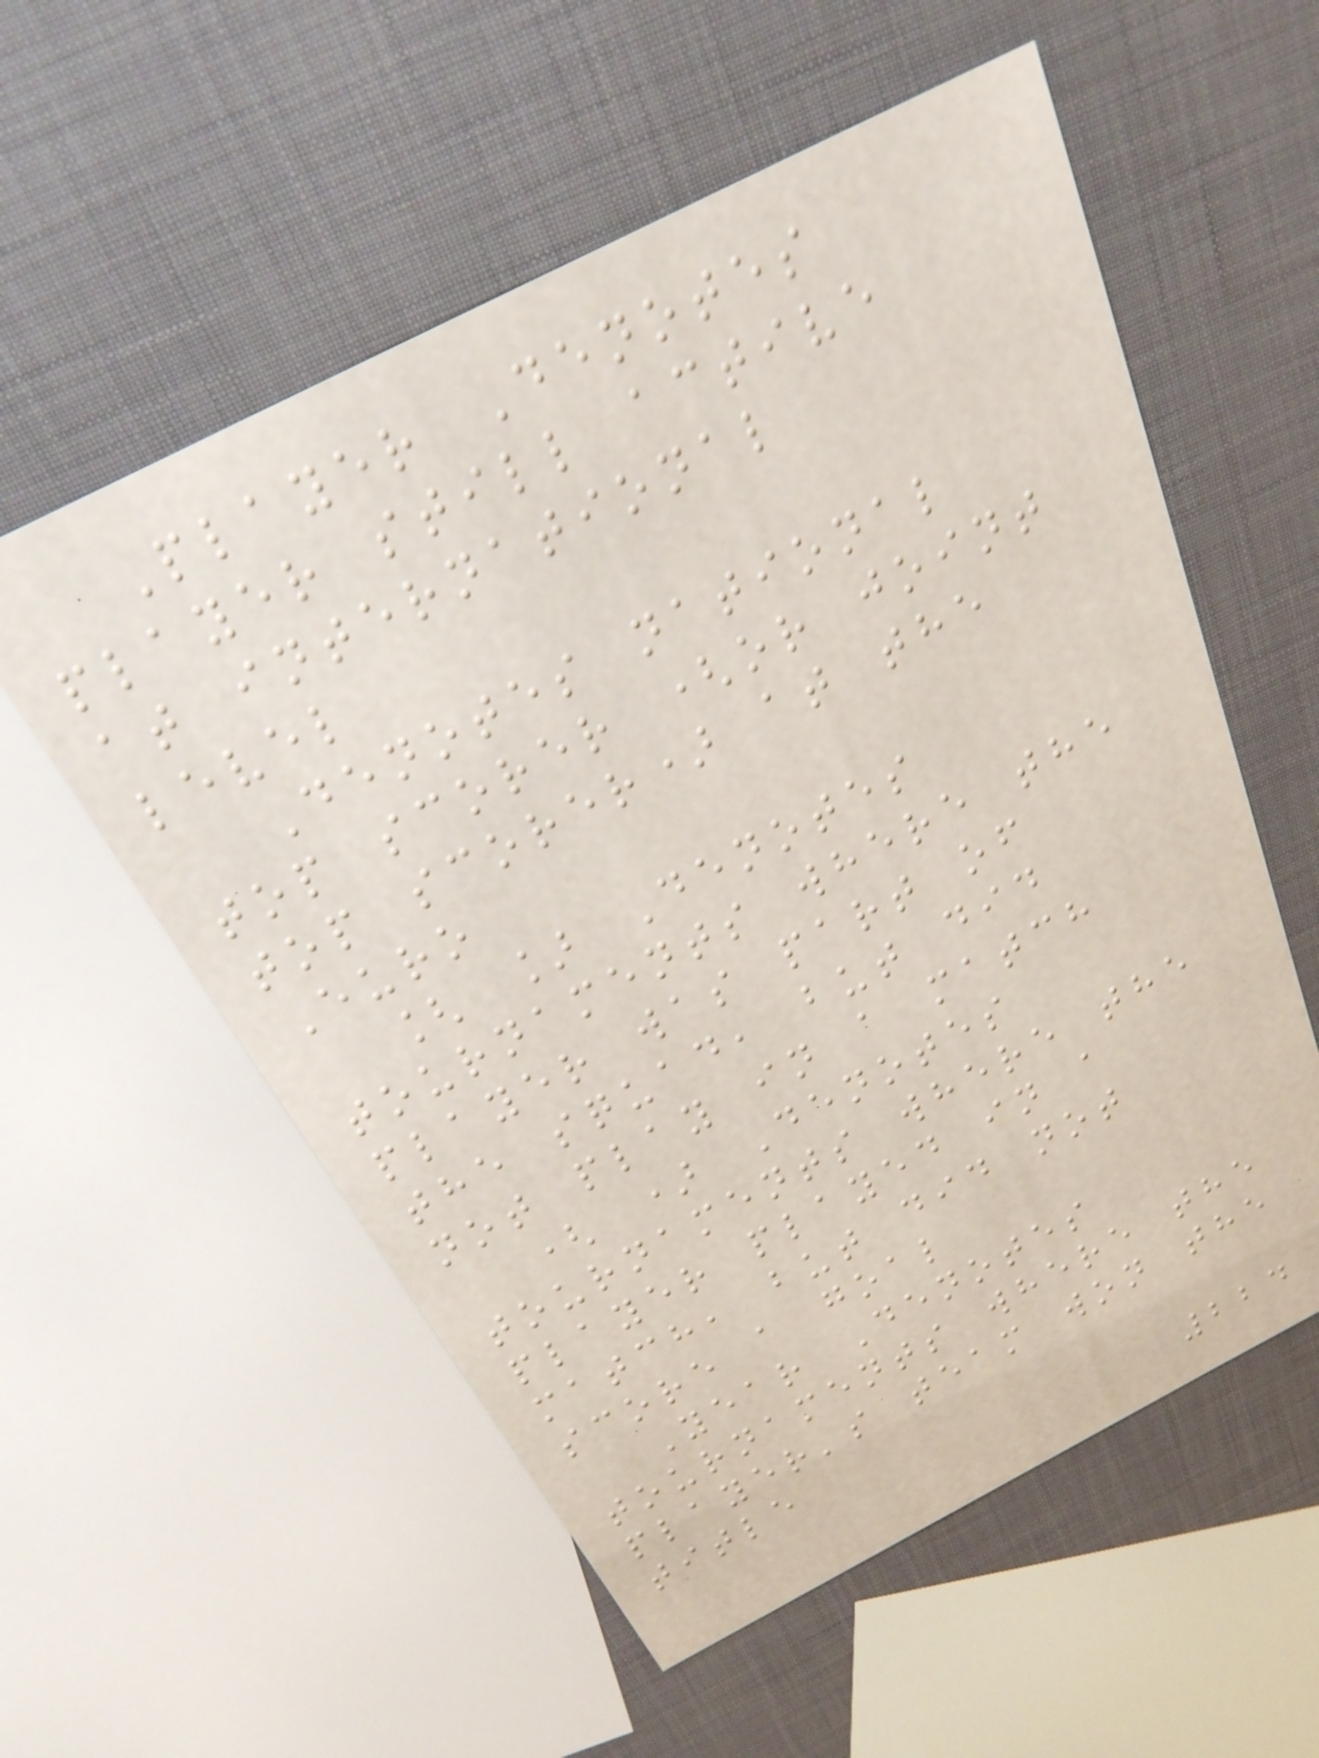Player Denotes
player still active
at international
level
Denotes national
top scorer (or joint
top scorer) at the
Euro
[ ] Denotes
tournaments where the
player was part of
the squad, but did
not play in a match
( ) Denotes
tournaments where the
player played in a
match, but did not
score a goal
Year Denotes
tournaments where the
player's team won the
title
224
